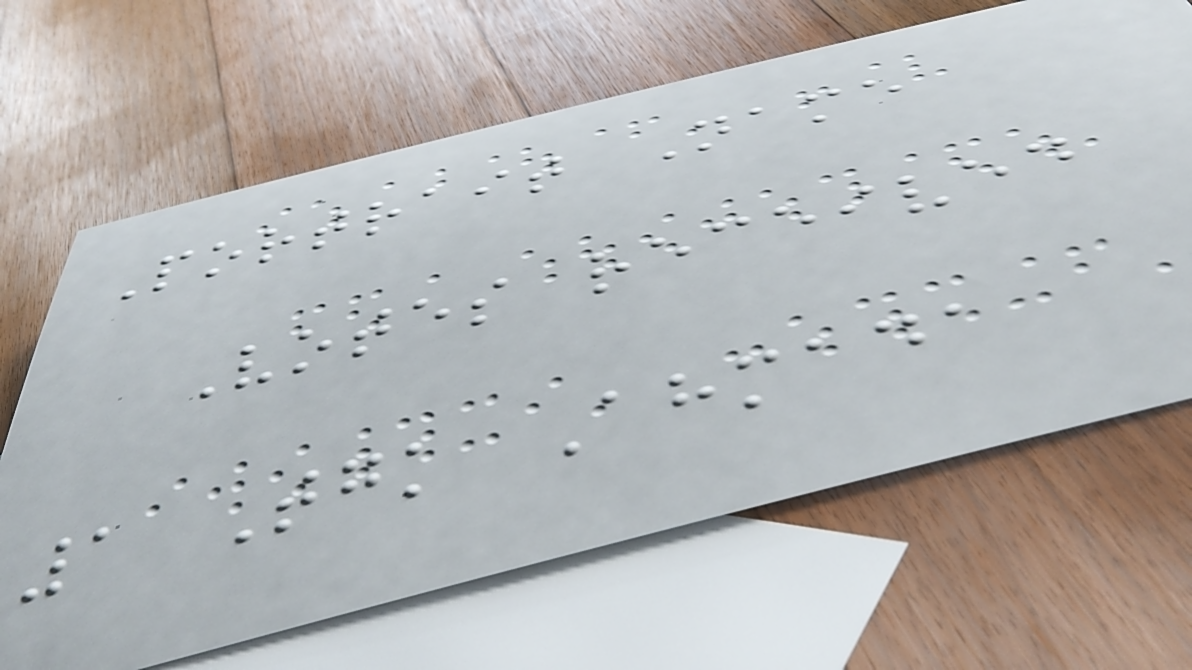Portrait Name
Votes received
1 Tgk Ahmada
